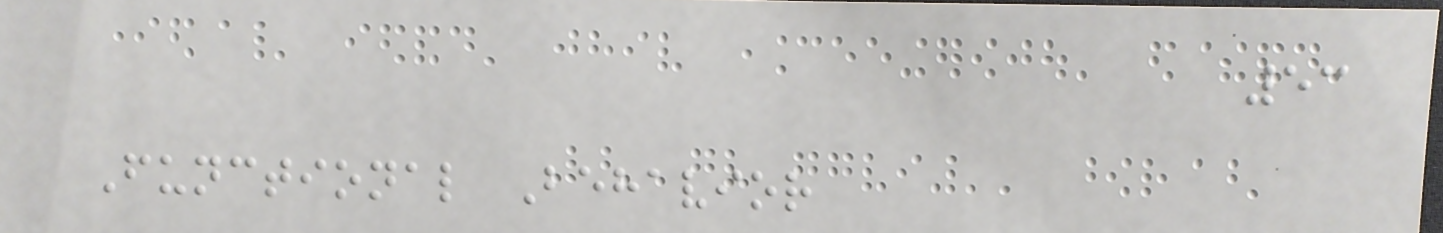53
Functional Behavior
